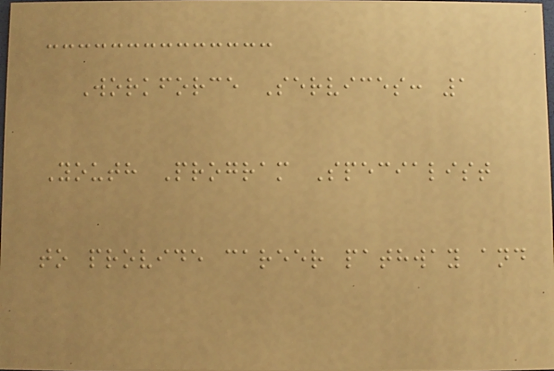Workforce Services: 1
Youth Program Specialist
to provide career pathway and
